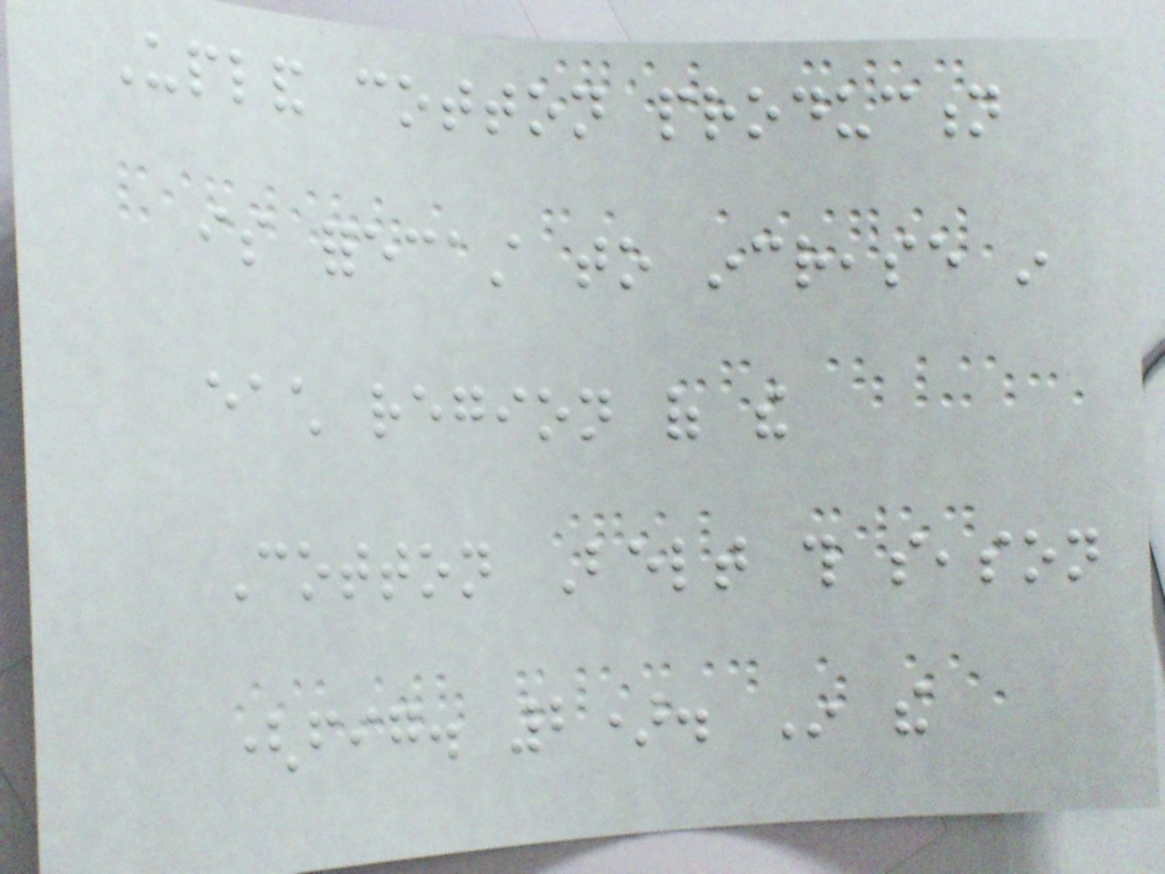Upland cotton production
is forecast to increase in
each region of the
Cotton Belt this season
(fig. 2). In the
